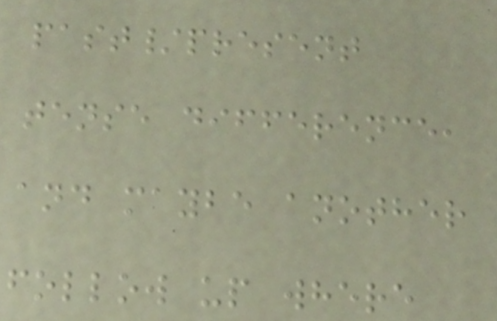past/present
tense difference,
and maybe another
follow up where
